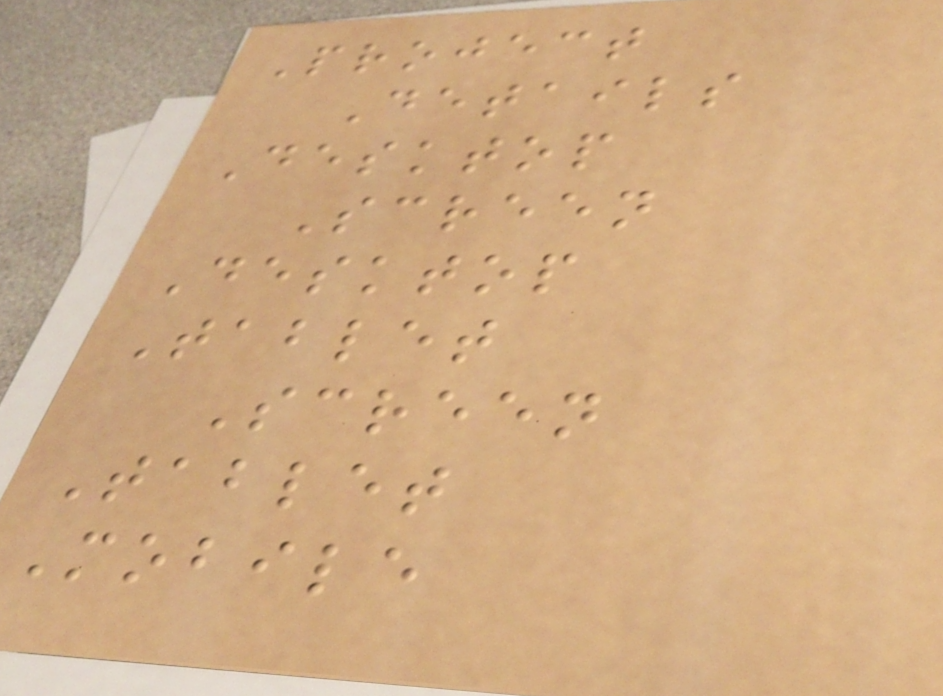Project
Details
Desktop
Screen
Desktop
Tablet
Screen
Tablet
Mobile
